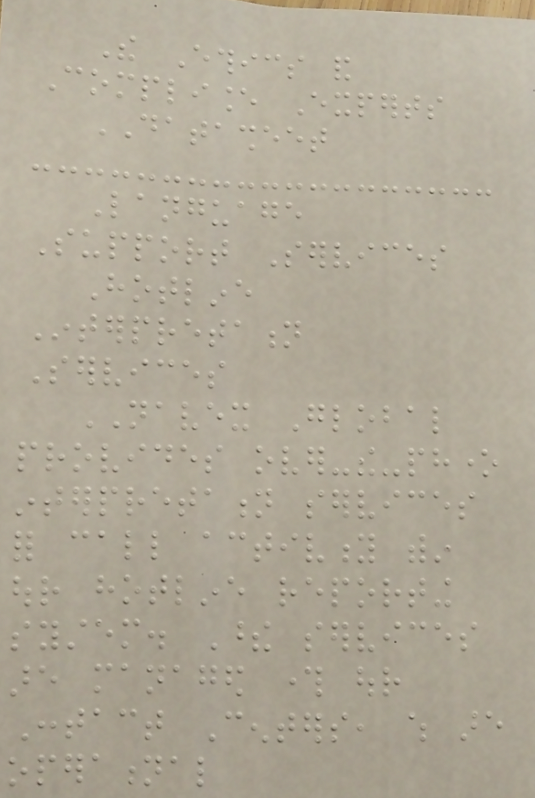The Ethics and
Compliance Experts
DATASHEET
Language
Support Services
Hotline
Interpretation
Services
NAVEX Global
provides over-the-phone
interpretation services
for call activity within
our hotline reporting
system. These services
are managed through our
Contact Centers, which are
operational
